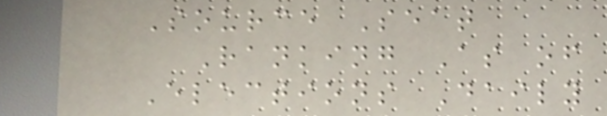Source Seat
Ranking As of
Elections Daily
